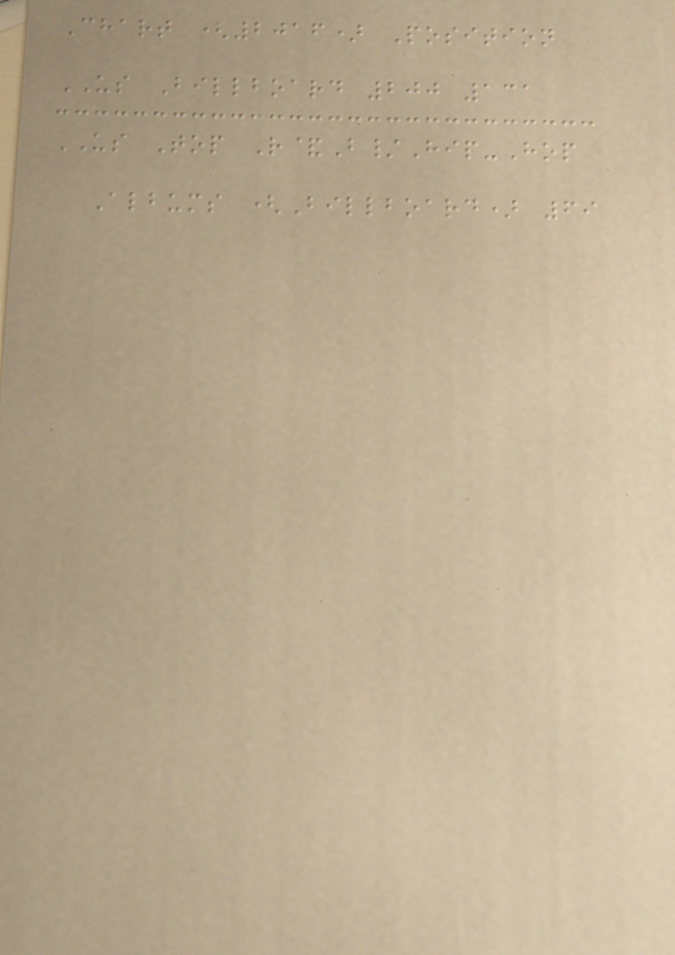Chart (2016) Position
US Billboard 200 131
US Top R&B/Hip-Hop
Albums (Billboard) 69
